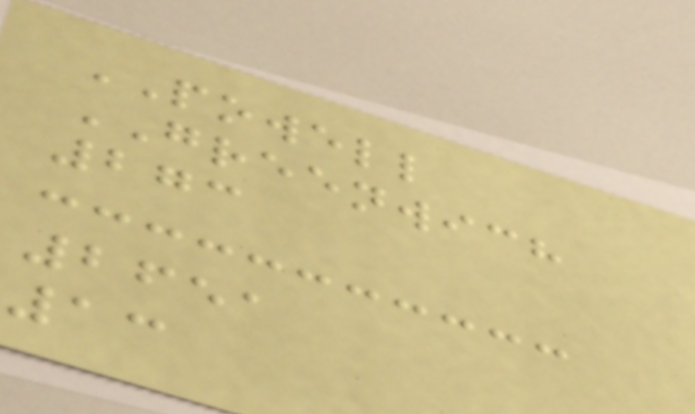POWELL
GREENWICH
273
2651
13
